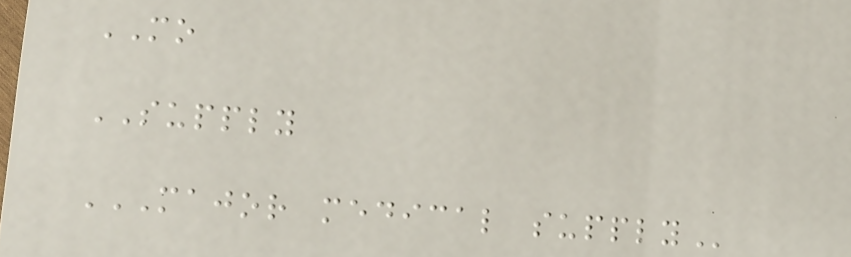MO
SUPPLY
MAJOR MEDICAL SUPPLY
